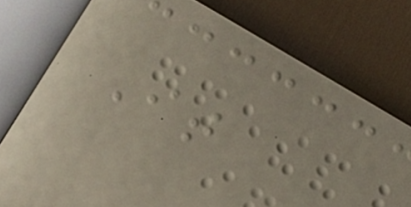It
